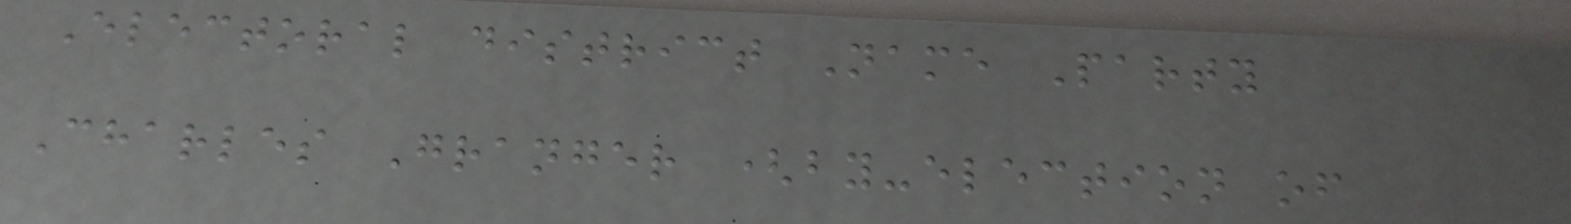Electoral district Name Party
Charles Granger (by-election of
